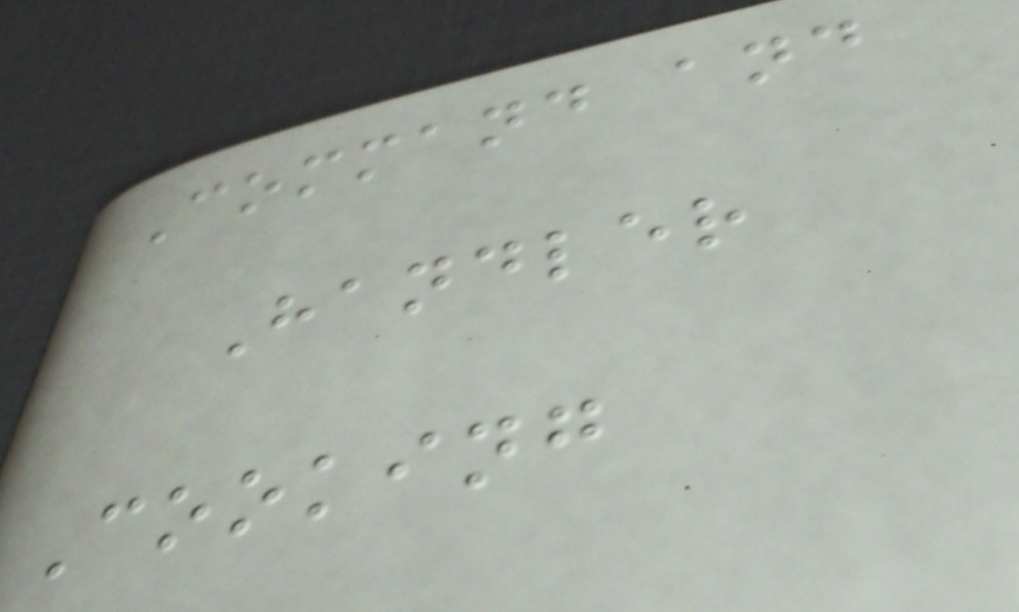Command and
Handler
Cooking
